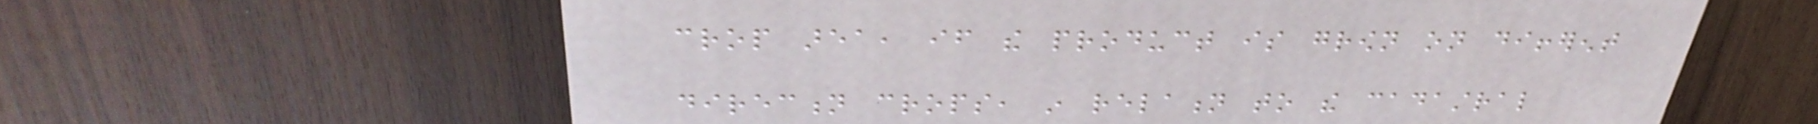crop area, if the product is grown on different
direction crops, in relation to the cadastral
